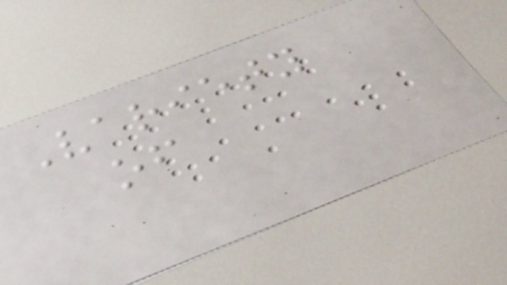Variety
of
